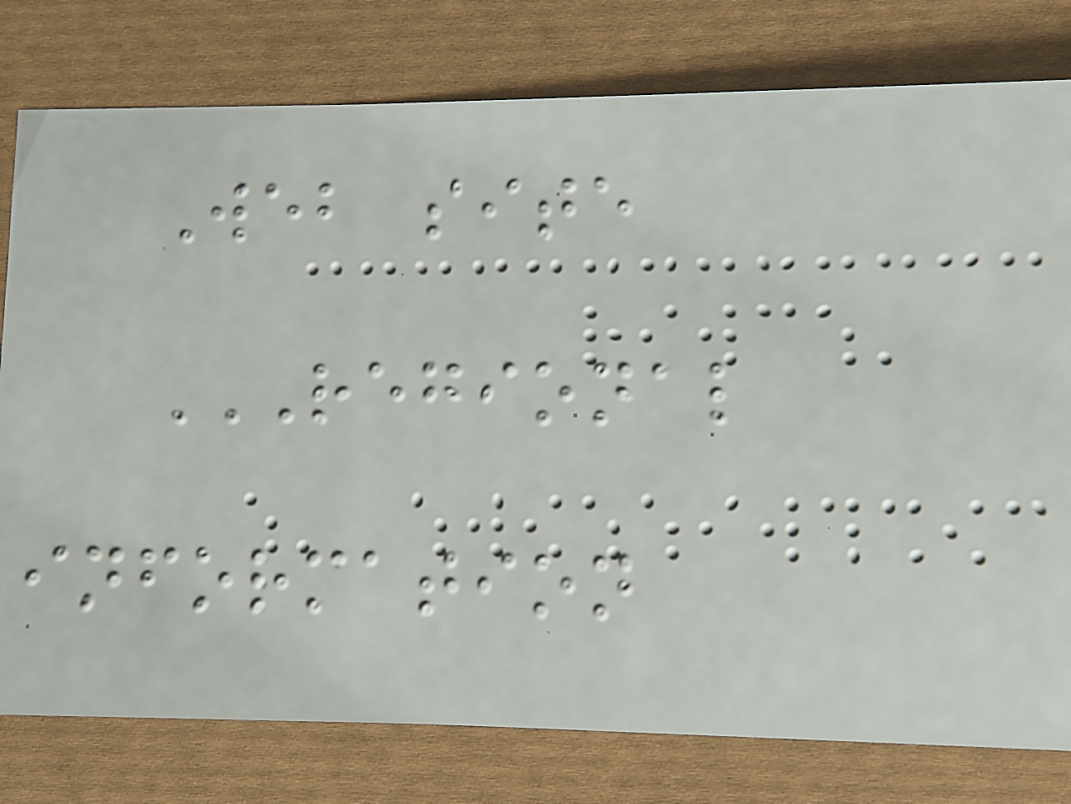Web site
REGIONAL
INFORMATION
